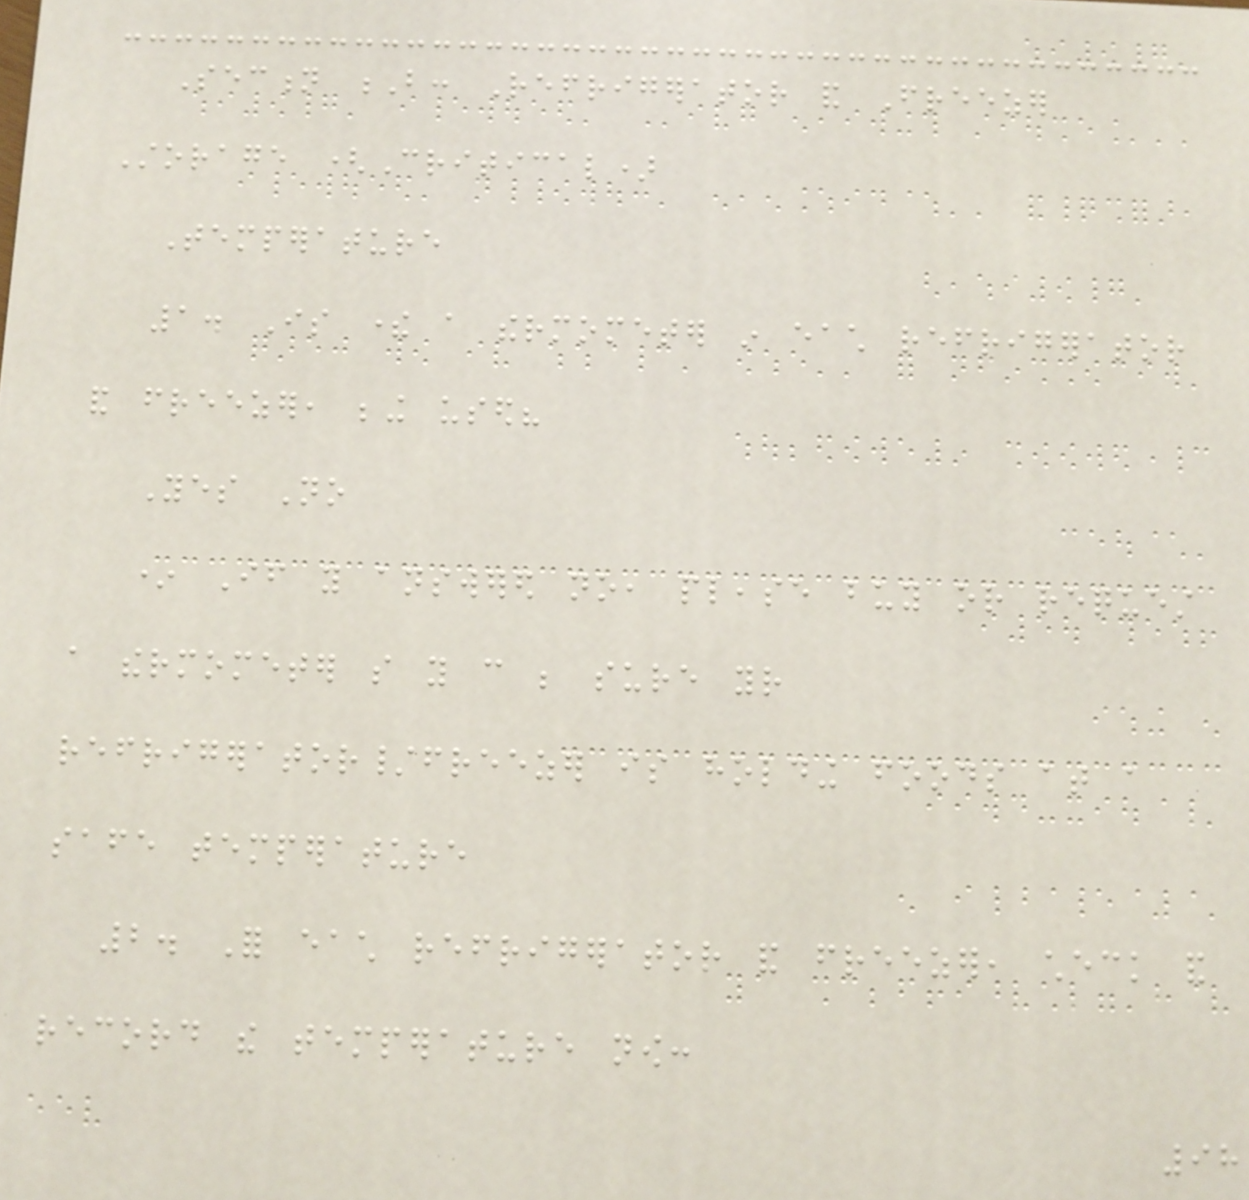Section B: Refrigerator and Freezer
Storage (Critical)
Temperature
1. Is there a thermometer in each refrigerator
and freezer, being used?
Yes No
* If you answered no, please buy or request
a thermometer so you can be sure your
refrigerator/freezer is holding foods at a
safe temperature
2. For each refrigerator and freezer, check and
record the temperature now:
98
